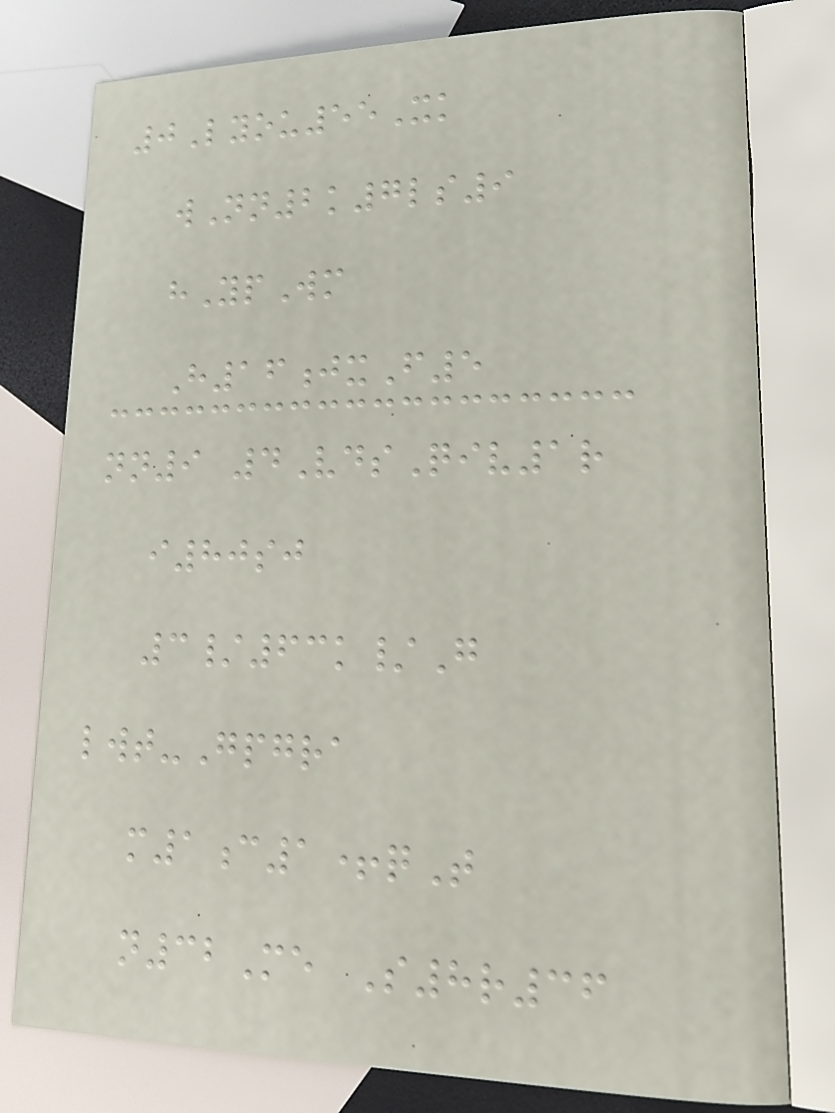0Lyou55Xk
wNn2k7ls9
hYpWm
H16jxF5
nn9 4VdsQiv1r
i80sj
3/63k/G
lwt-Gpgra
m1c1+qT
n32Me S8r36
